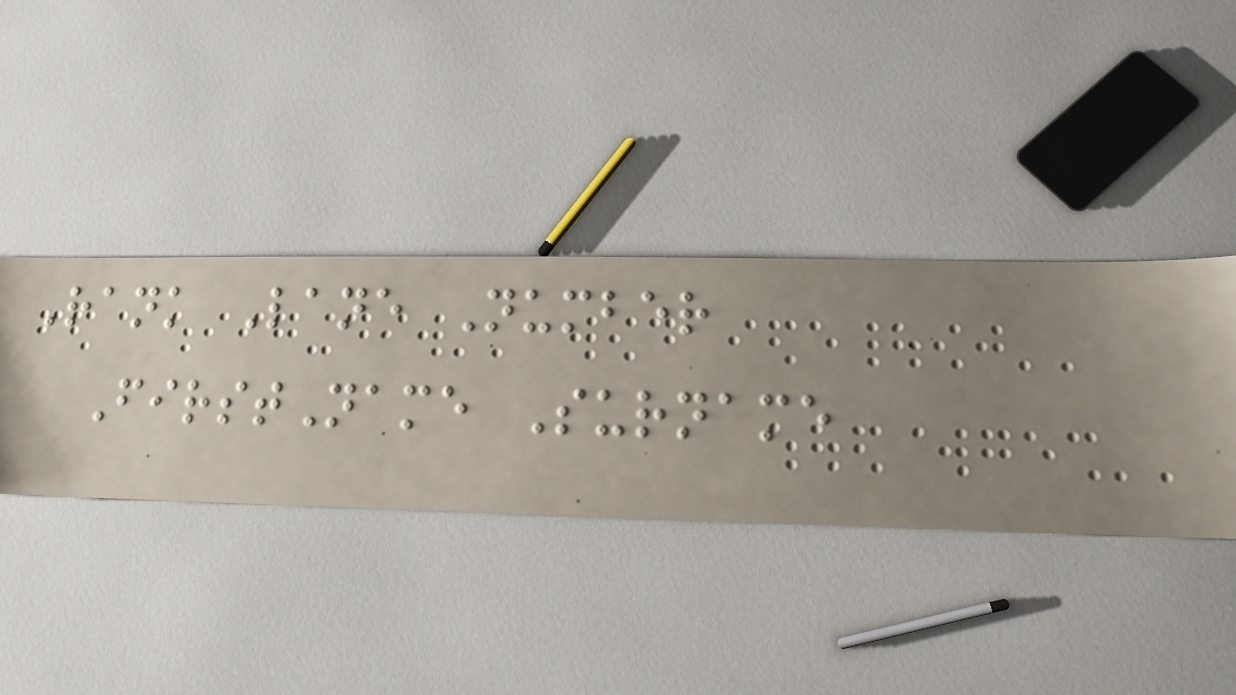Rank Lane Number
FirstName Surname
